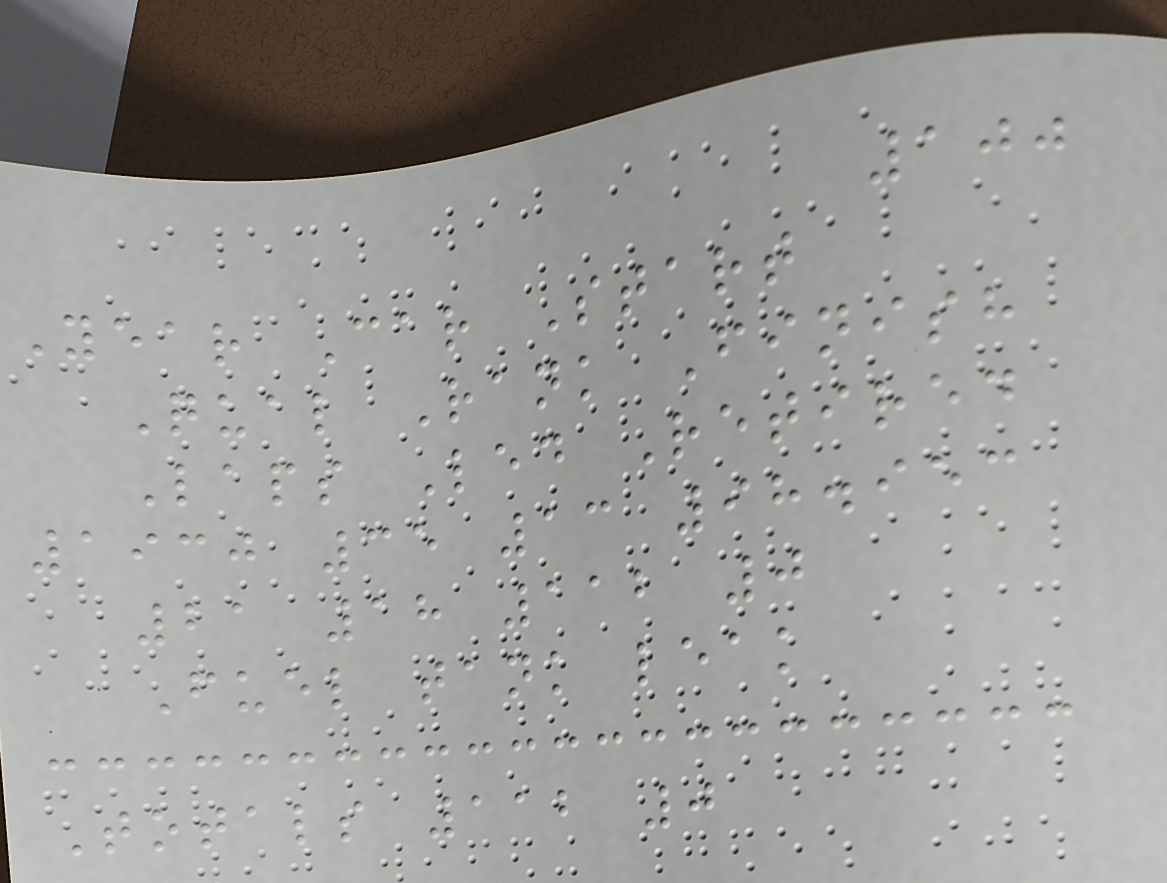100
Year Car Start
Qual Rank Finish
Laps Led Retired
1930 35 13 98.953
21 18 112 0
Fuel tank leak
Totals 112 0
